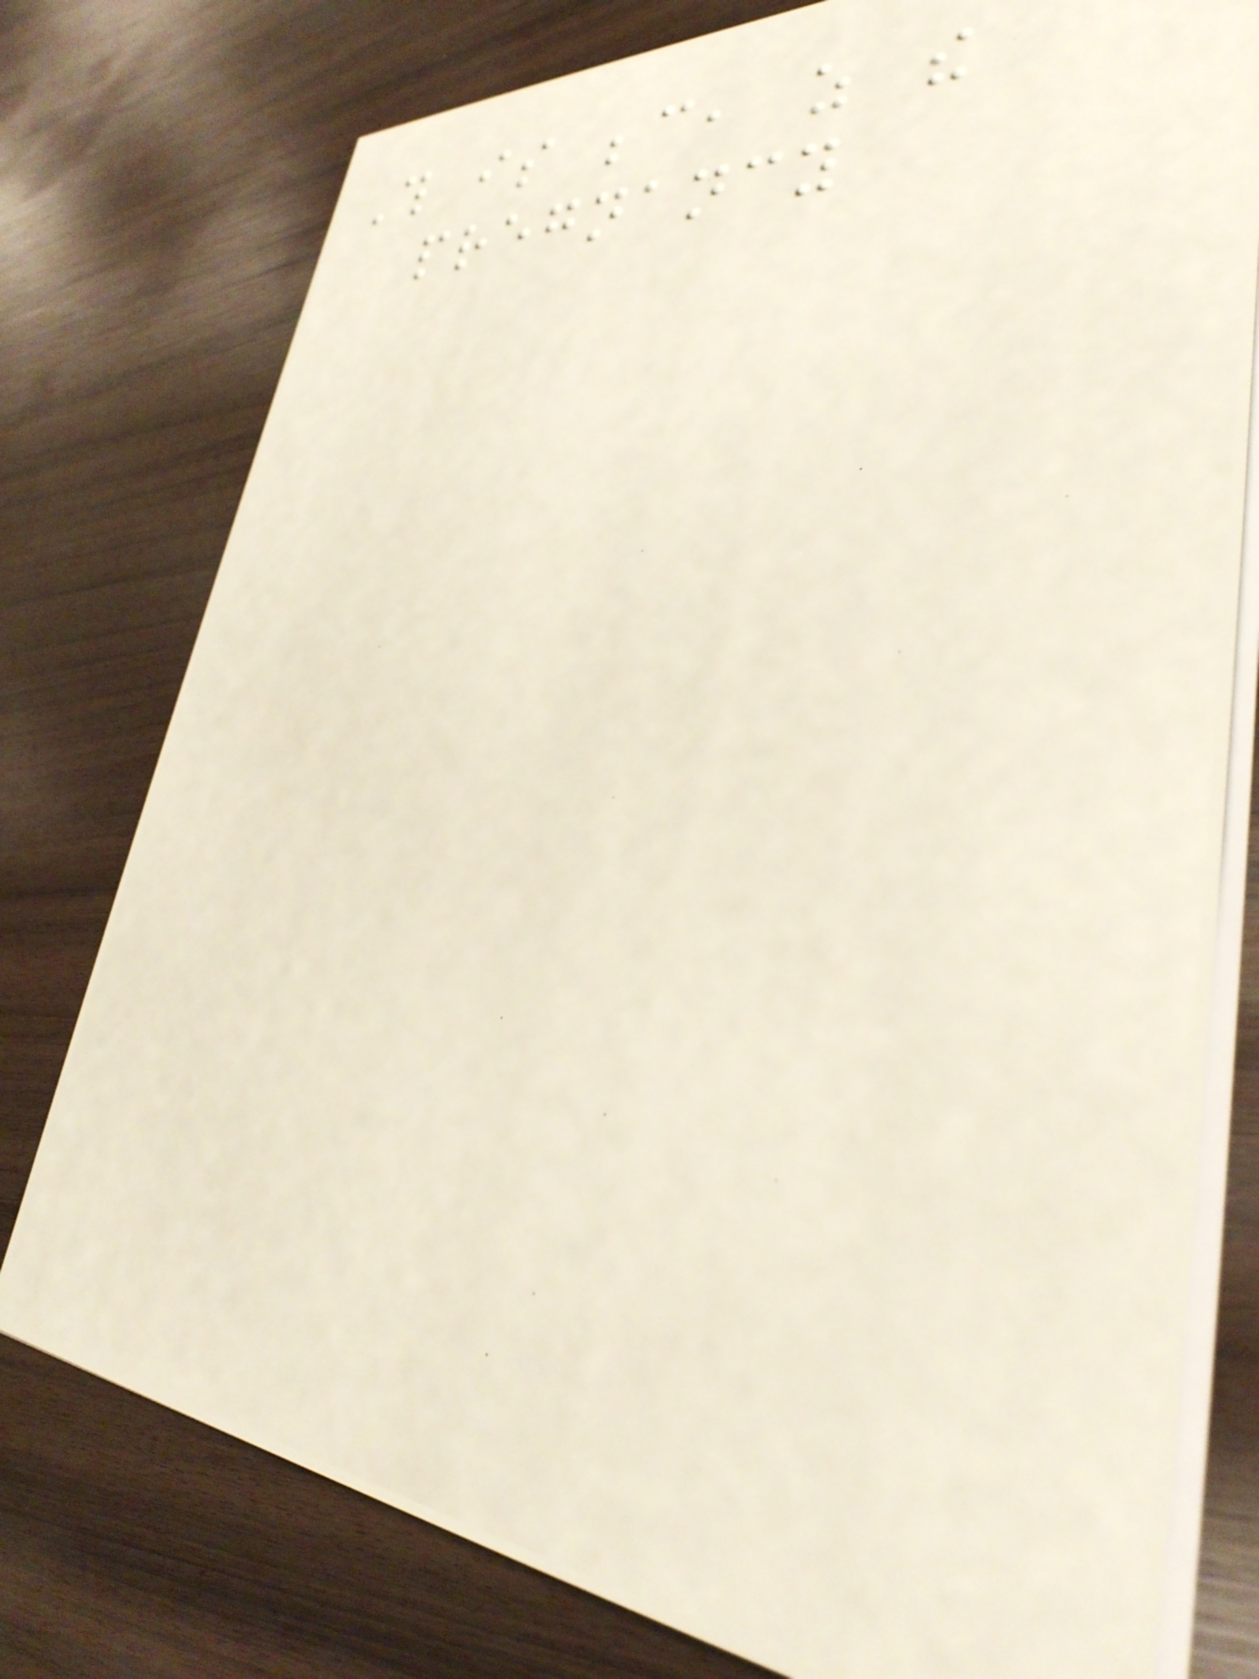This is because, as the
pregnancy
